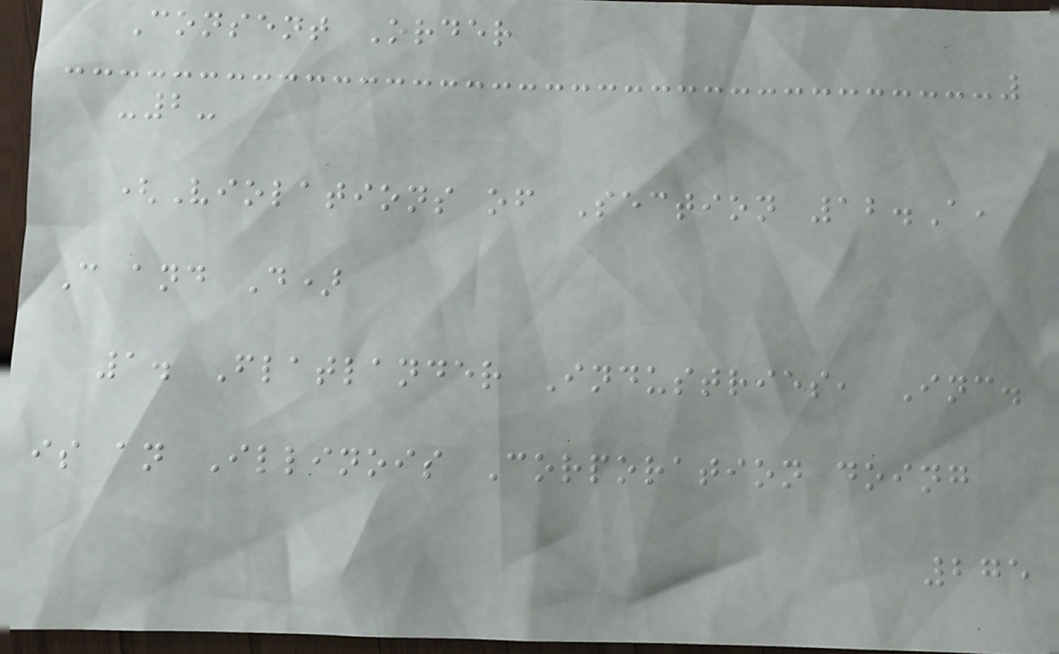Consent Order
-2-
(Violations of Section 12.A,
C and D)
1. Flatlander Industries, Inc.
is an Illinois Corporation doing
275
